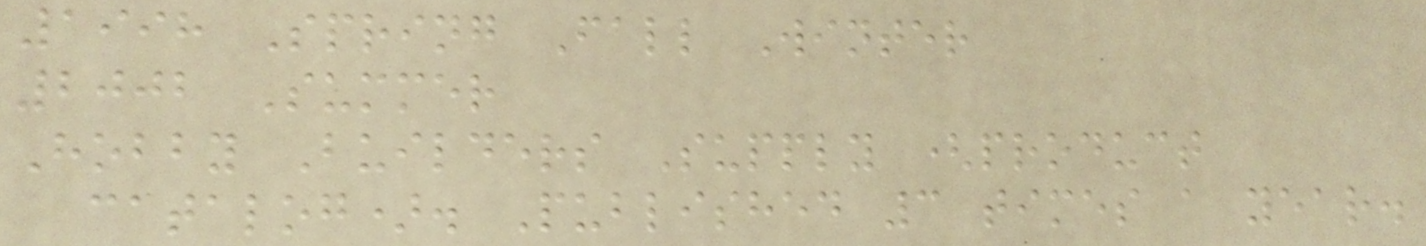1998 Spring Fall Winter
2002 Summer
Hobby Builders Supply (product
catalog). Published 3 times a year.
